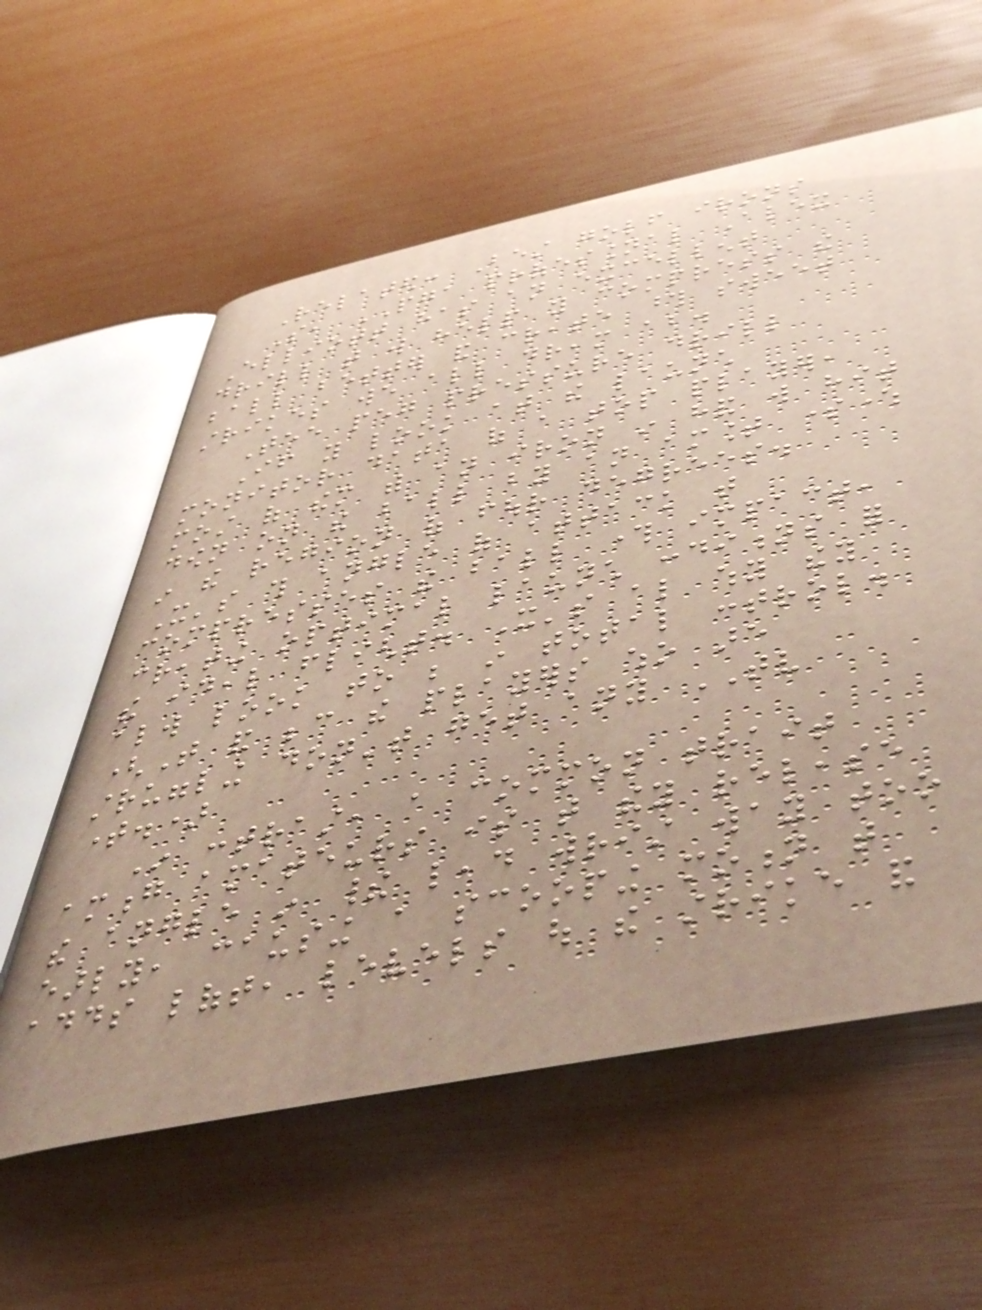Related: Best golf irons
So, PGA professional Alex
Elliott has an excellent
drill that will help you compress the
ball better and create those sweet
strikes we all dream about.
Tee peg pressure drill
If you look at the launch
monitor data of a top player,
most of them with an iron in hand will hit
down on the ball by an amount somewhere
in the region of four degrees.
It's this angle of attack that
compresses the ball through impact,
creating optimal launch conditions for
the ideal flight. It's also why they
always look to be in total control.
(That and because the players who are
struggling don't get any TV
time.)
In contrast, a common trait
among amateurs is that they release
the angle in their lead wrist way too
early, causing a scooping motion that
adds loft, levels out the strike and
